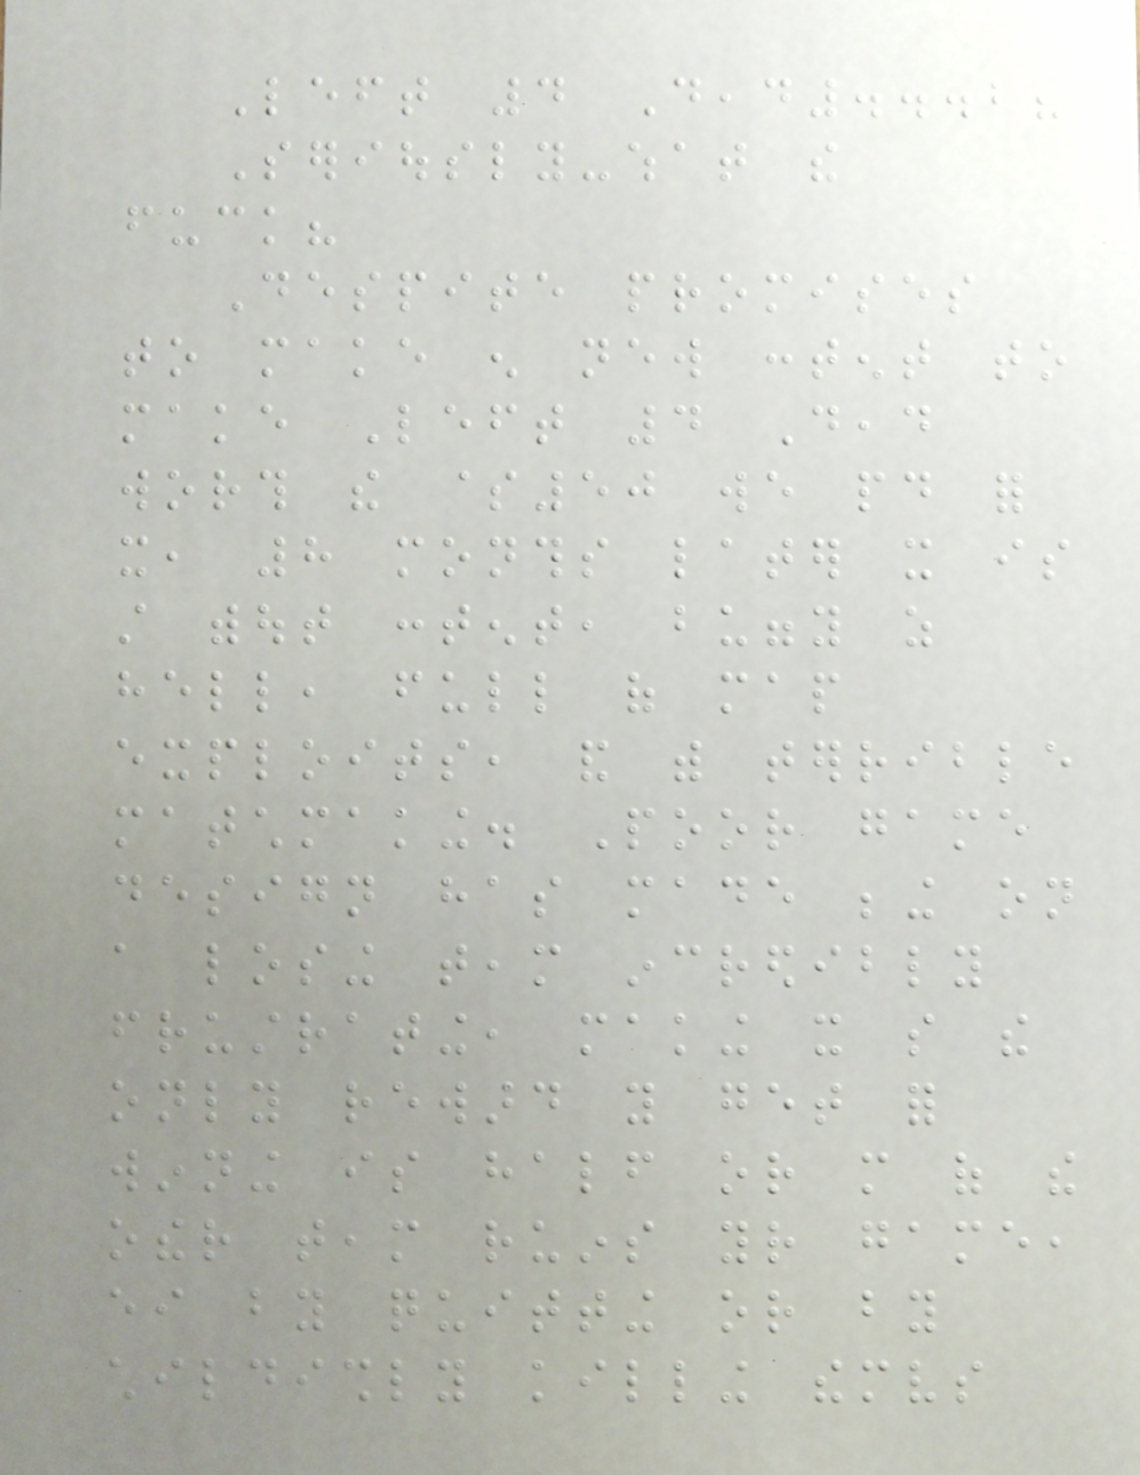Left 4 Dead...2?
Seriously-what the
fuck?
Despite promises
to make enough new content to
make Left 4 Dead
worth the $50 we paid for
it, 8 months later it is
still without content, buggy as
hell, full of map
exploits, and with terrible
matchmaking. Poor game
design has made being on
a losing team incredibly
frustrating, making it so the
only reward you get for
winning is half or more of the
other team ruins your game,
either by quitting or by
childishly killing themselves
